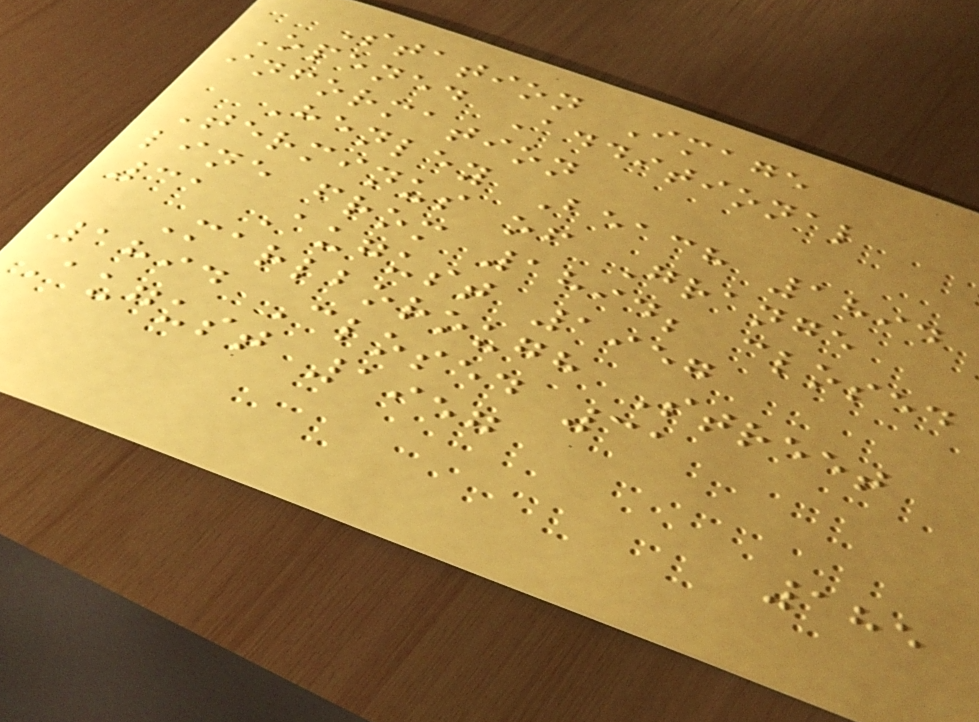Station Image
Opened Additional
information
Henley Beach 1894
Terminus of Grange
line from 1894; closed
31 August 1957
Marlborough Street
1894 Closed 31
August 1957
185
